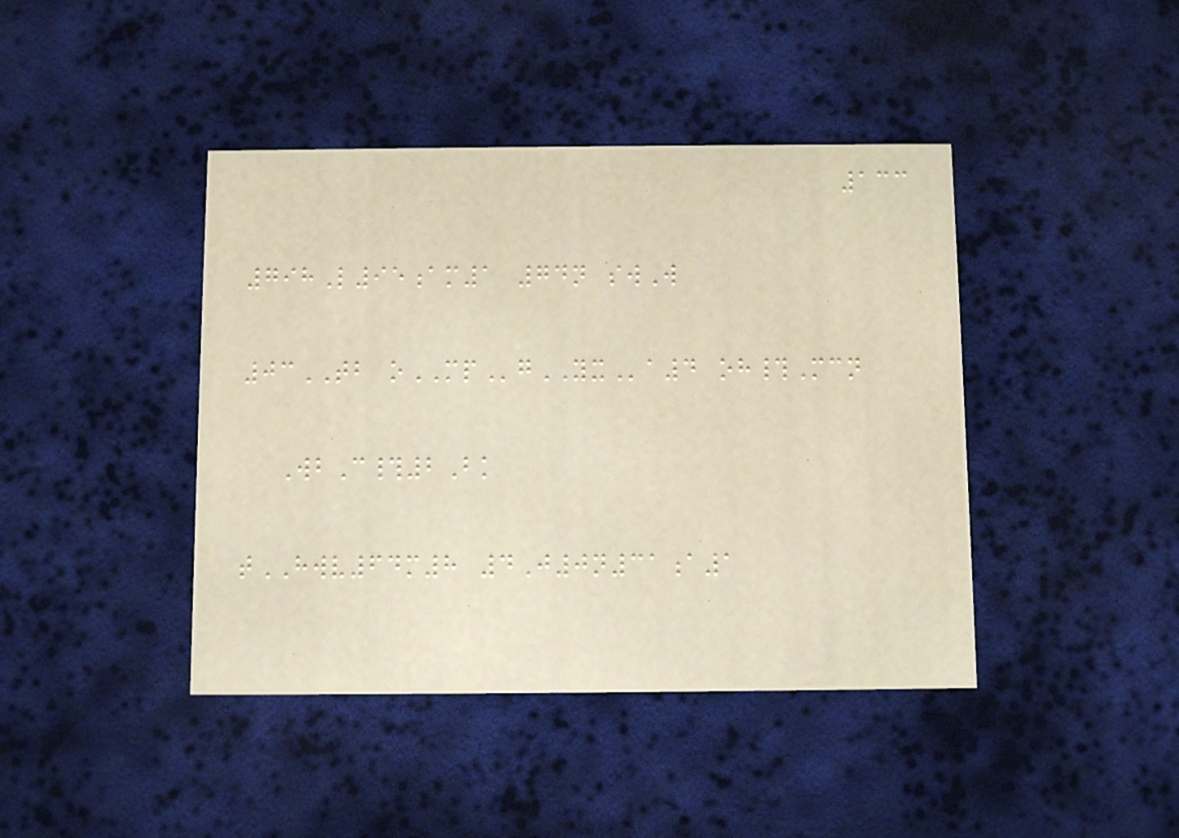133
798L95am1 74n swW
03TB oMPgYXa4 oh#Mcn
WbC#2Bk
tHWV64m8 4J0n31a1
